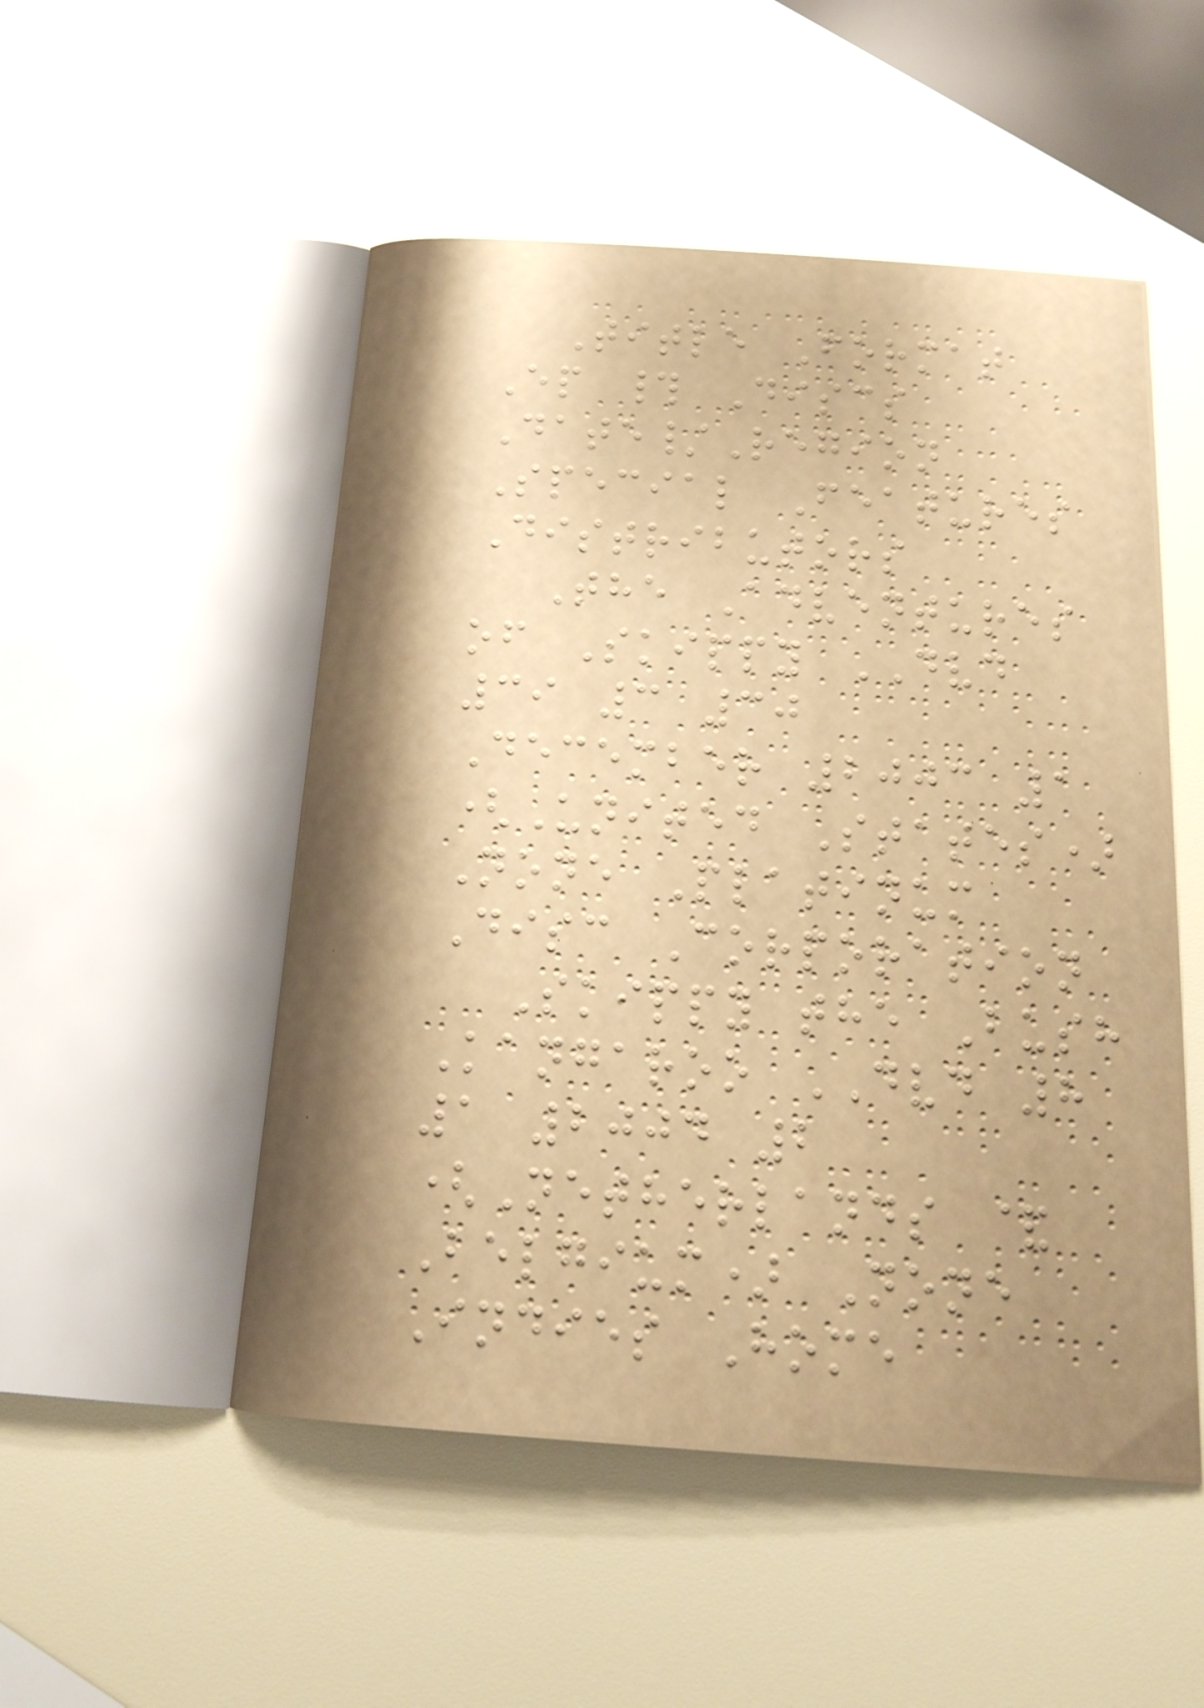Title Format
Ep # Discs
Date/Region
Special Features
Distributors
The Adventures
of Skippy DVD
39 3 30
December 2003 1
(United States)
None Platinum
Disc Corporation
Skippy the Bush
Kangaroo DVD 8
1 2004 2
(Netherlands &
Belgium) None
Indies Home
